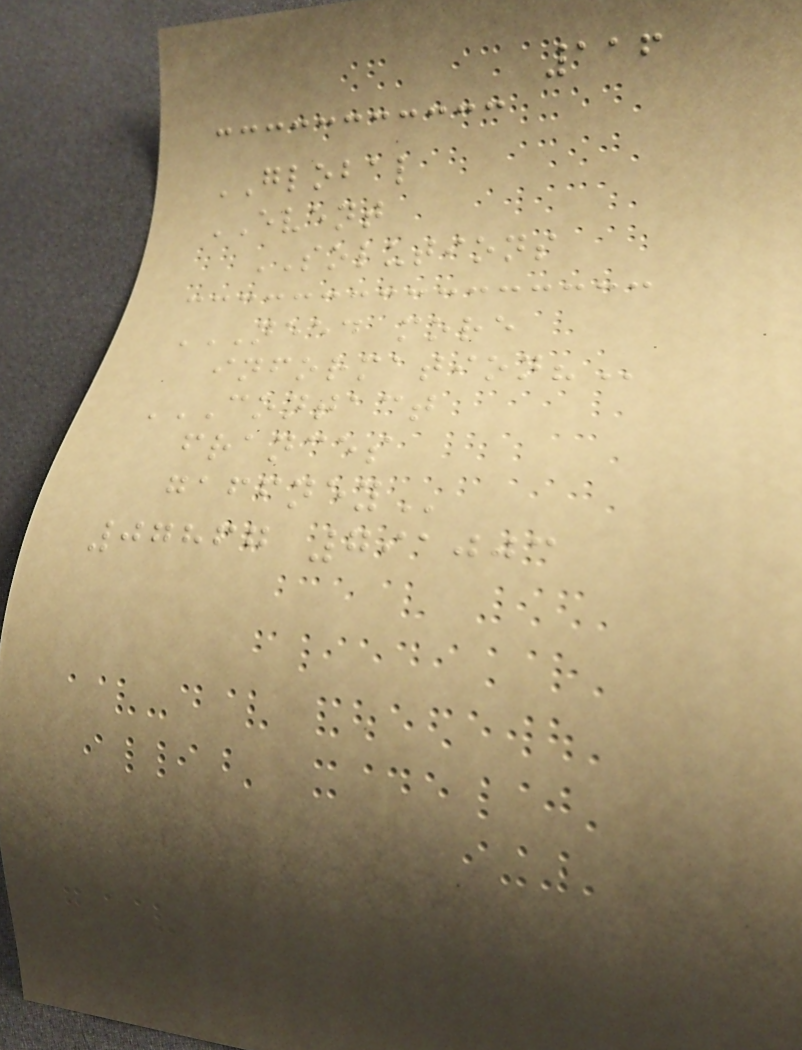116
GLOBAL
EVENT
SOLUTIONS
NEED MORE
INFORMATION?
CONTACT
FRANCES
GAFFNEY
07867 791003
